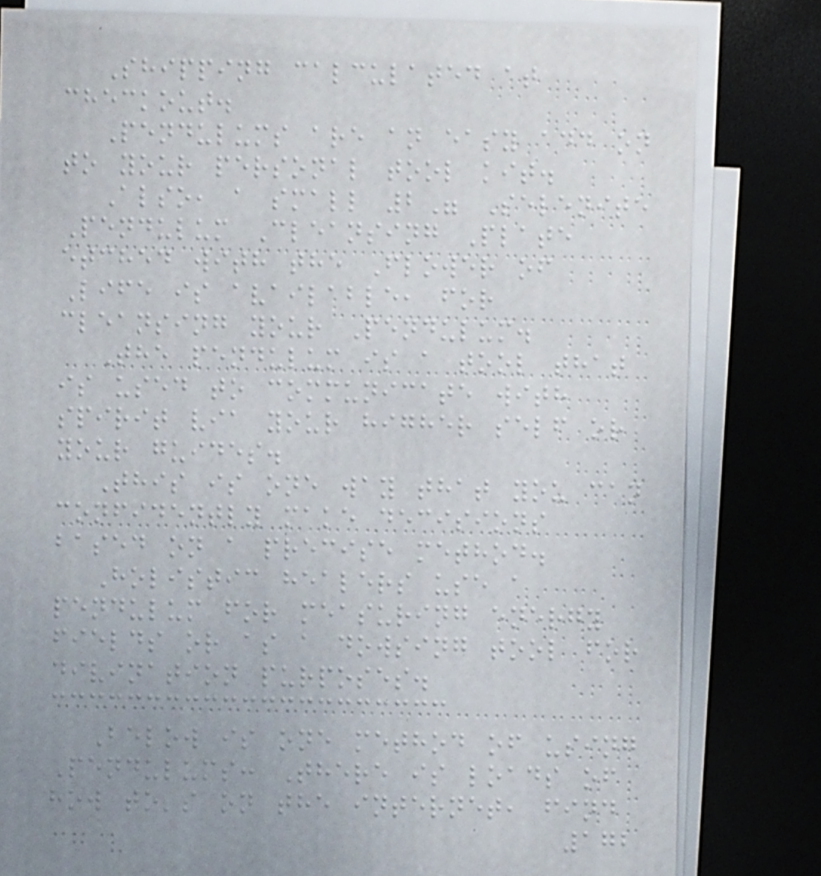Shipping calculated at
checkout.
Pendulums are an easy add on
to your personal tool kit.
Also, a small 2" Selenite
Pendulum Cleansing Plate
etched with the Flower of
Life is available, for
cleansing your Pendulum.
The pendulum is a tool that
is used to communicate with
spirit via your higher self or
your guides.
This is one way that you can
confidently make decisions
based on a precise method.
Holistic healers use a
pendulum for measuring energy
fields or as a dowsing tool for
divination purposes.
Below is one method of using
Pendulums: There is loads of
how to's on the internet, find
172
